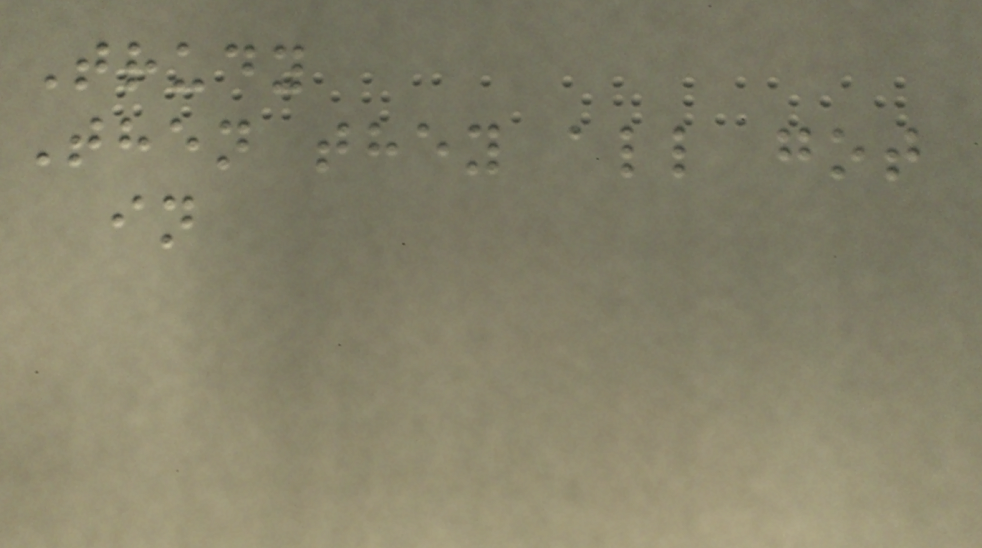Trudy
Then they all got
in
